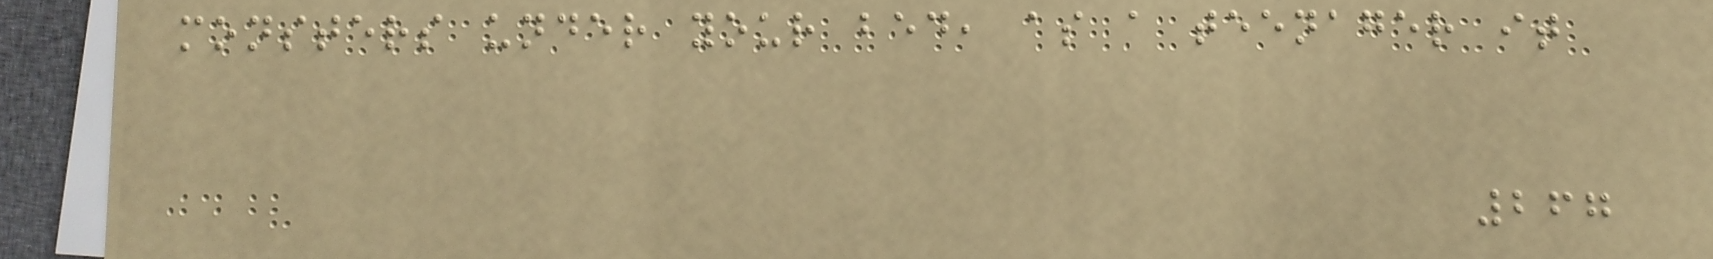monsters under your bed, as a teenager it
267
